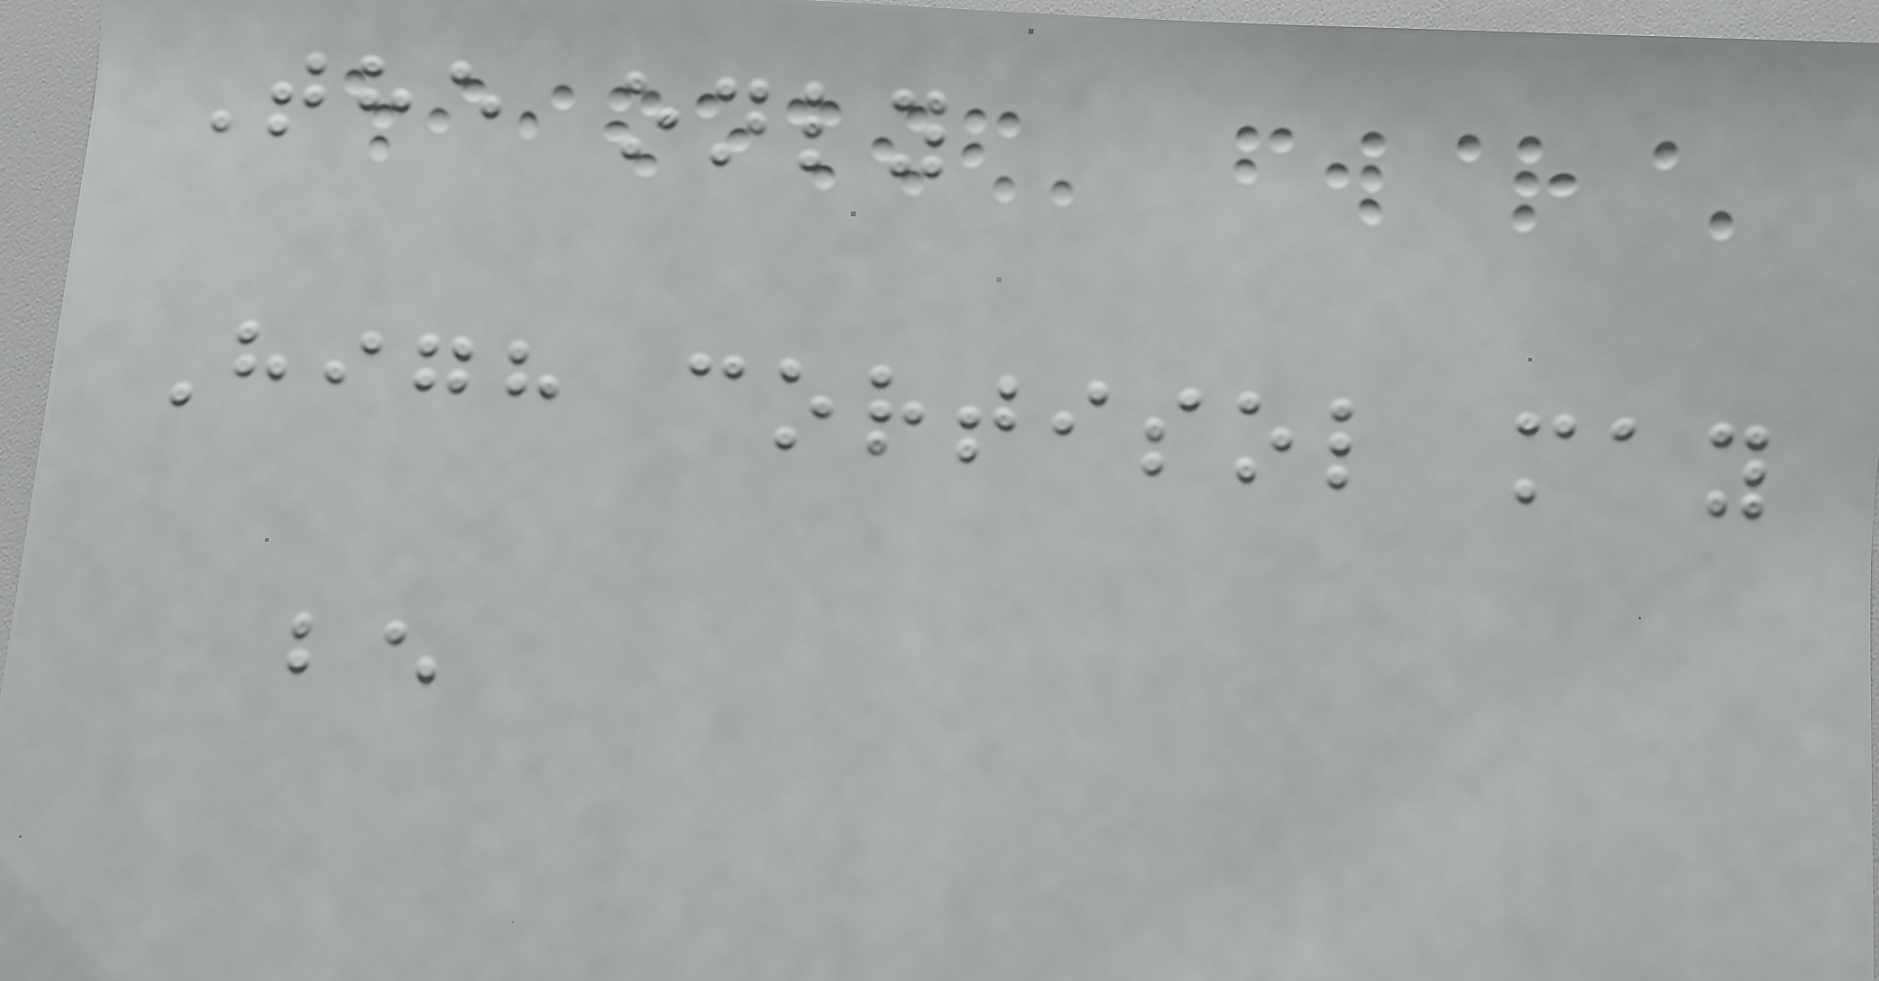The only
High cortisol may
be
